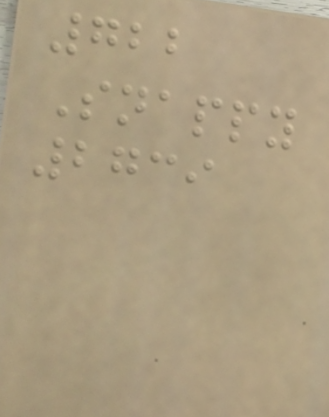722
Snappy
2739
